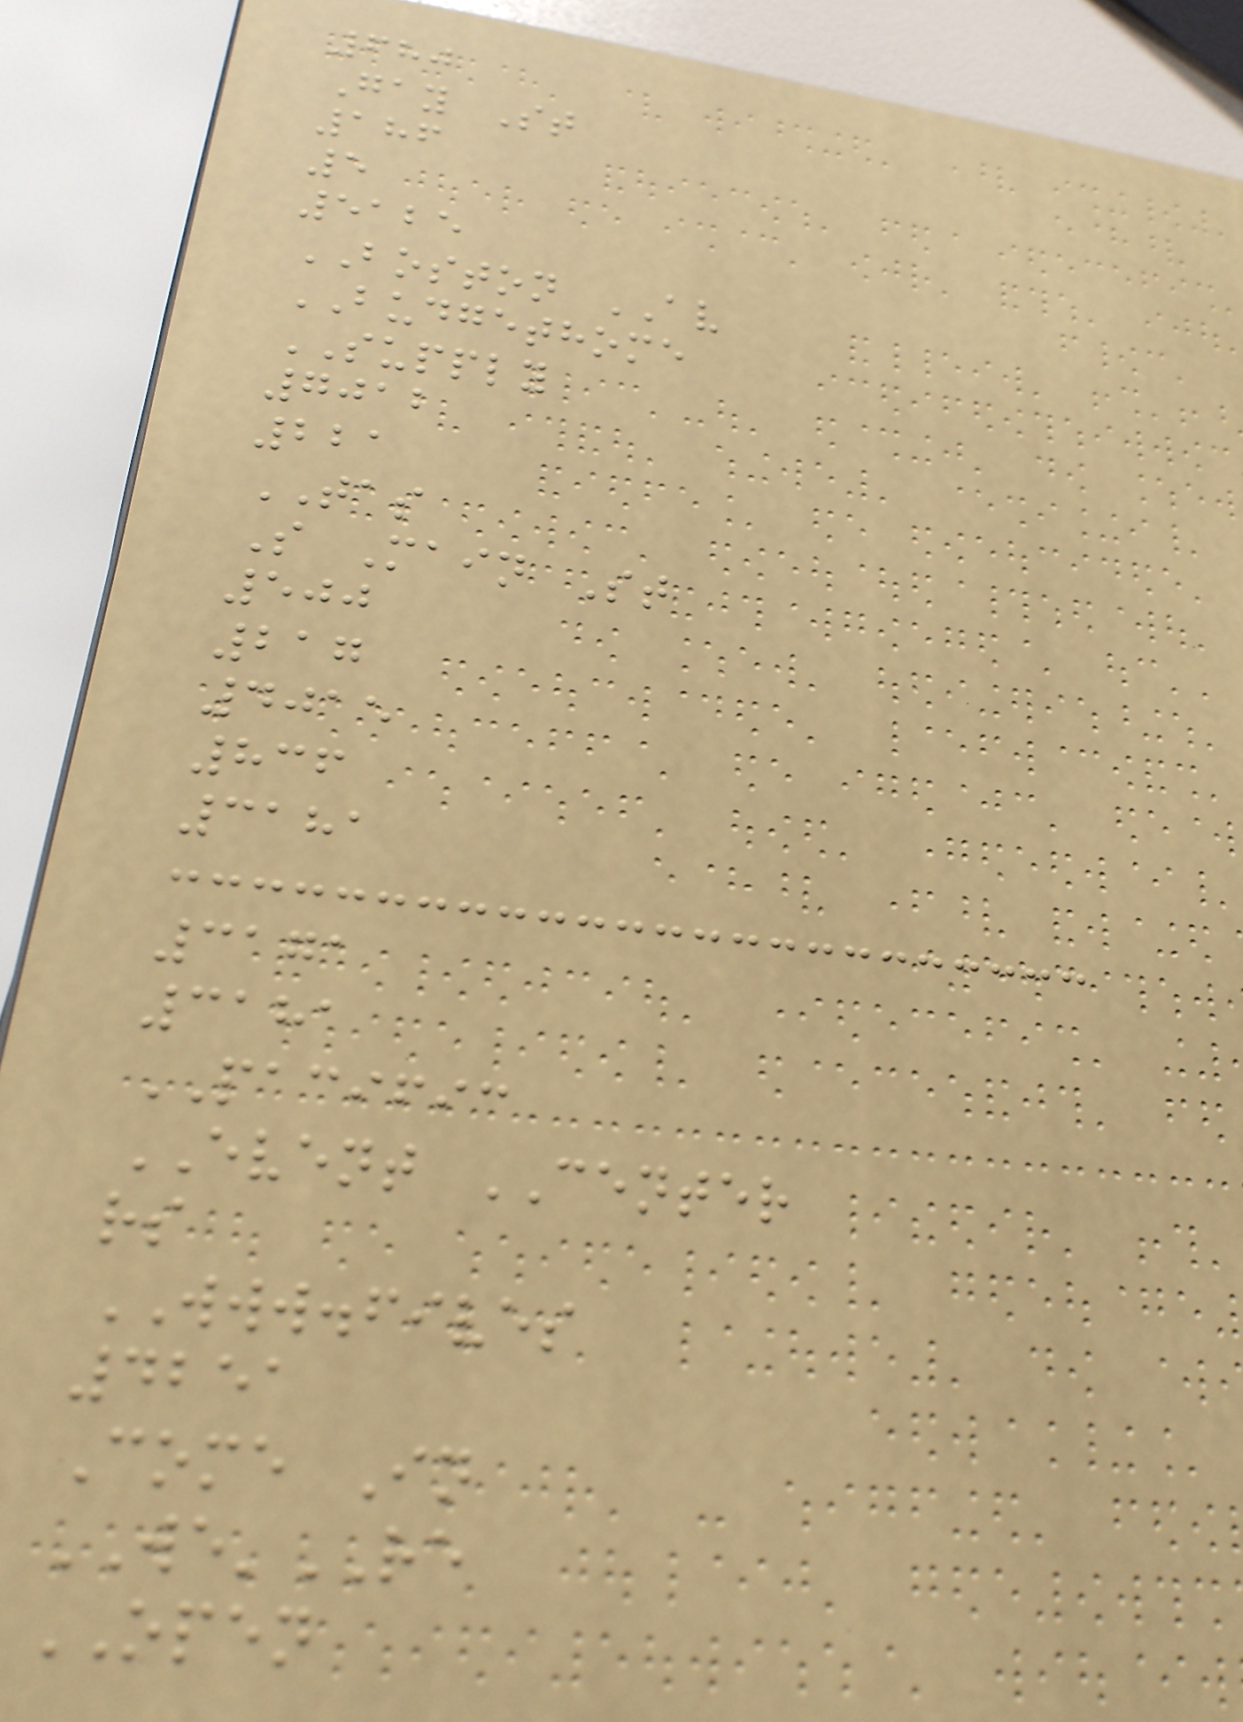680
Gay St
186
5
5125
BOSTON AV
BUDGETHOME
SUPPLY
7012
221
TAS
S Main St
500
217
4015
836
3181
3171
3181
PACIFIC
EVENT CENTER
rs
WWW.fives
4251
Come In
WE'RE
OPEN
